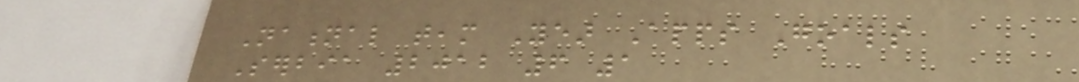National team Year Apps Goals
Serbia 2012 6 1
